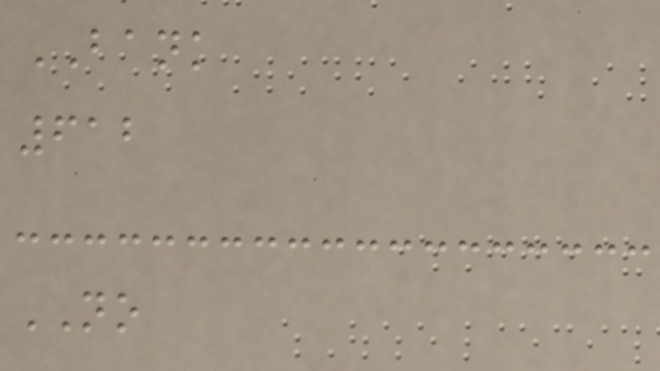BANK
612
NO
